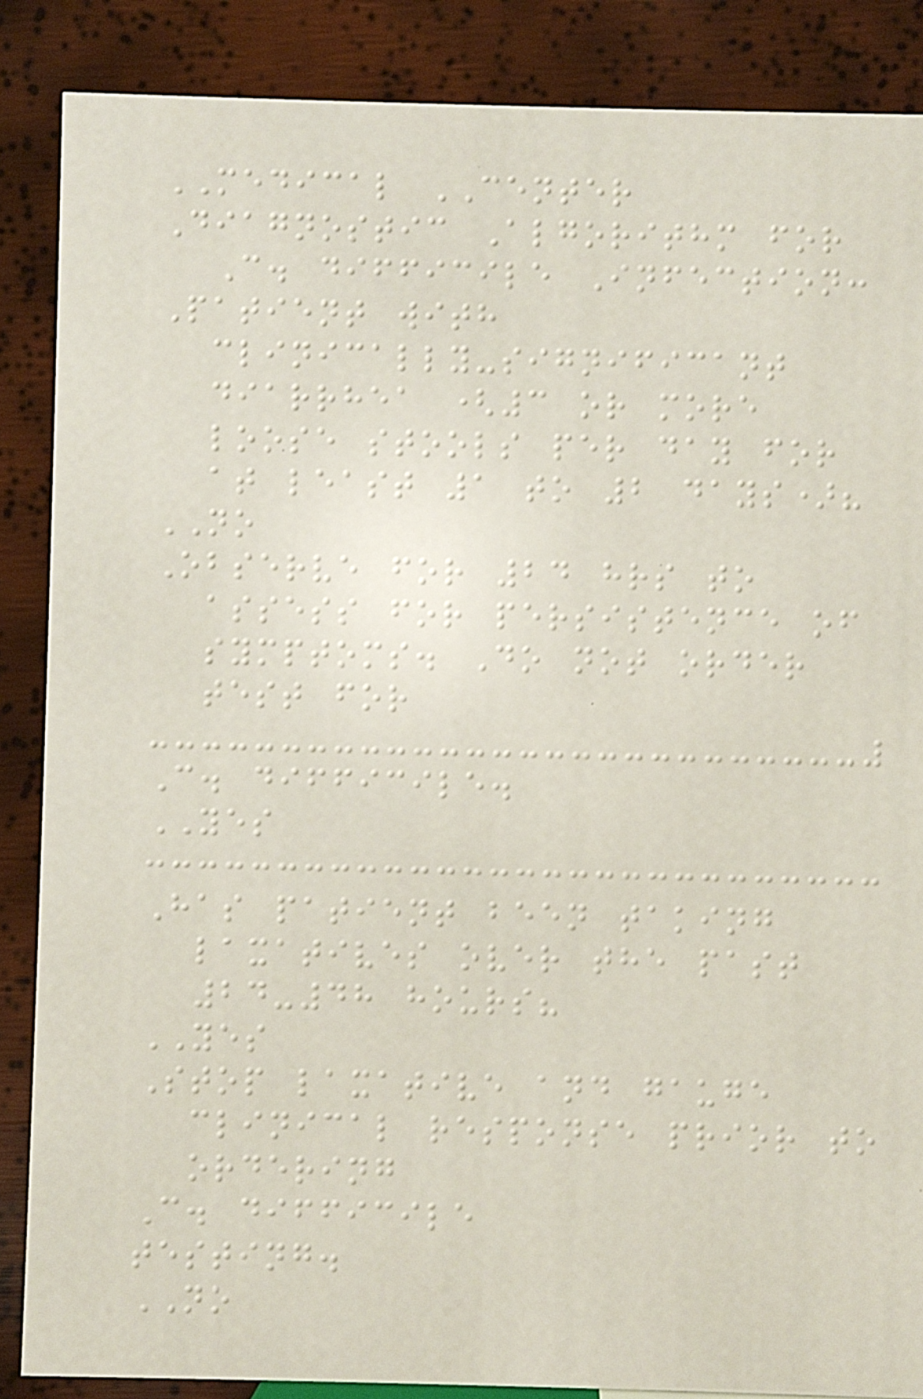MEDICAL CENTER
Diagnostic Algorithm for
C. difficile Infection:
Patient with
clinically-significant
diarrhea (3 or more
loose stools per day for
at least 1 to 2 days)?
NO
Observe for 24 hrs to
assess for persistence of
symptoms. Do not order
test for
C. difficile.
YES
Has patient been taking
laxatives over the past
24-48 hours?
YES
Stop laxative and gauge
clinical response prior to
ordering
C. difficile
testing.
NO
